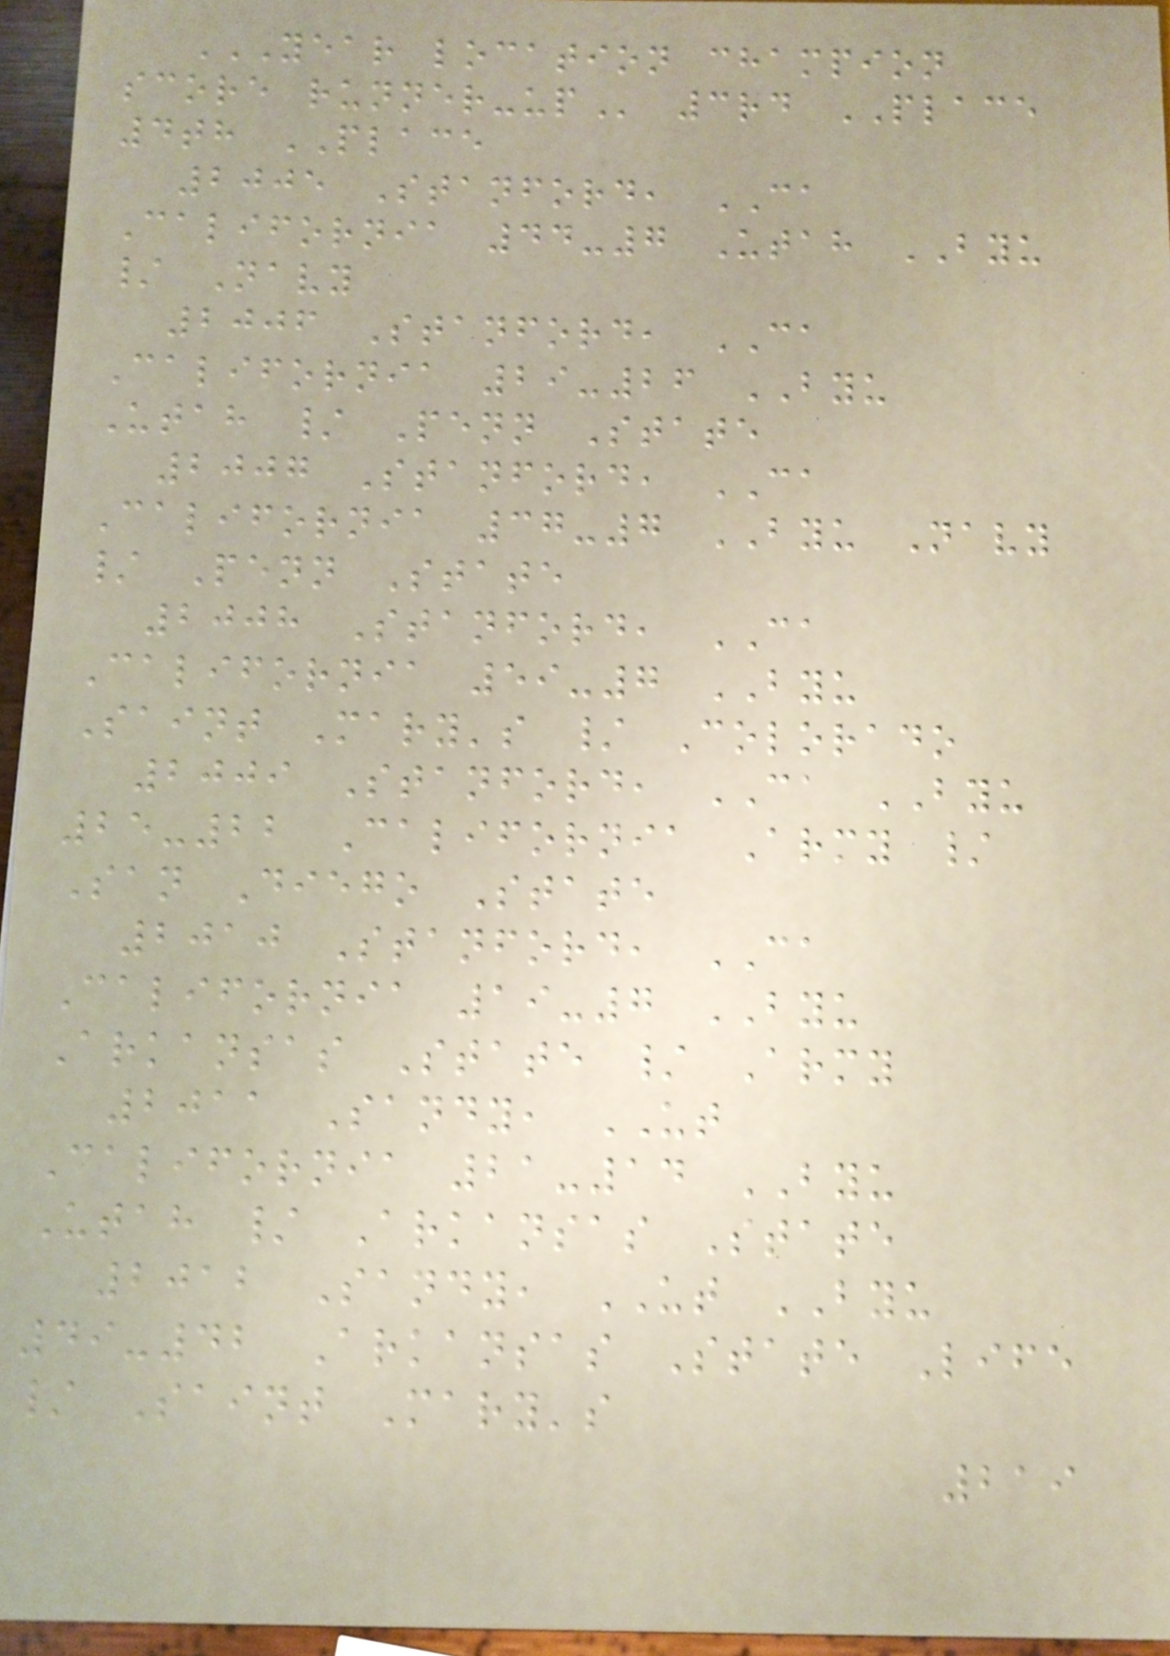YEAR LOCATION CHAMPION
SCORE RUNNER-UP 3rd PLACE
4th PLACE
2005 Stanford, CA
California 44-7 Utah BYU
/ Navy
2006 Stanford, CA
California 29-26 BYU
Utah / Penn State
2007 Stanford, CA
California 37-7 BYU Navy
/ Penn State
2008 Stanford, CA
California 59-7 BYU
Saint Mary's / Colorado
2009 Stanford, CA BYU
25-22 California Army /
San Diego State
2010 Stanford, CA
California 19-7 BYU
Arkansas State / Army
2011 Sandy, UT
California 21-14 BYU
Utah / Arkansas State
2012 Sandy, UT BYU
49-42 Arkansas State Life
/ Saint Mary's
219
